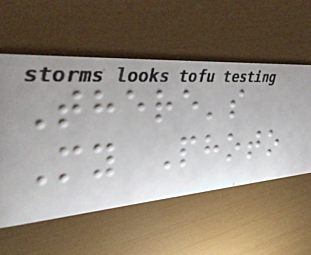There's
My Photo
